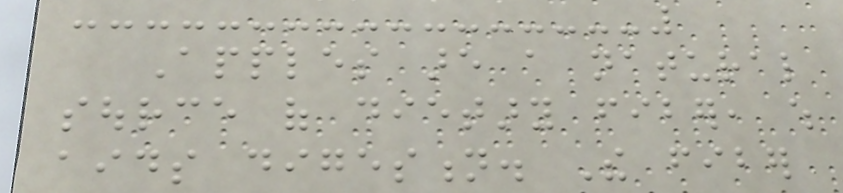Apples are a natural
source of dietary fiber, which
aids digestion. The fiber
